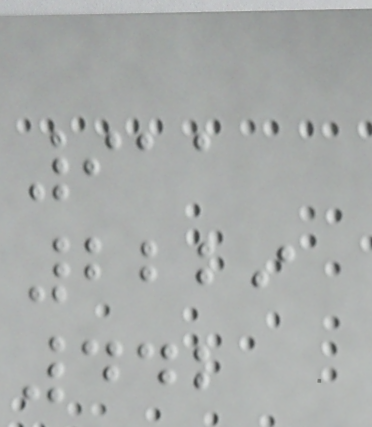911
2229
442
